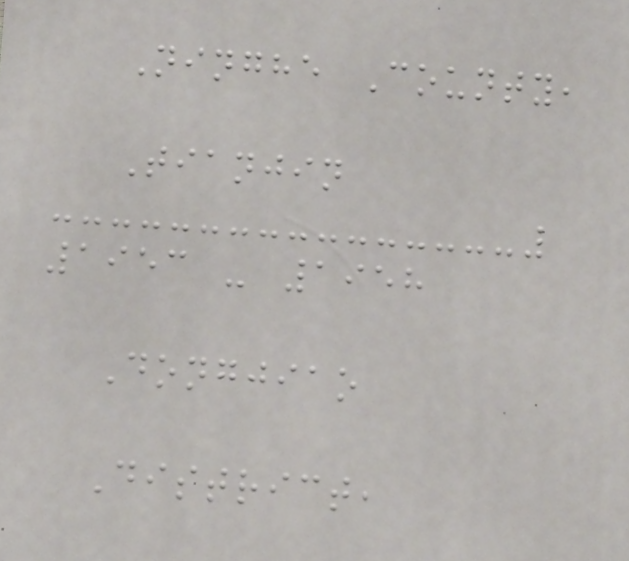Ninghe County,
Tianjin
1953 - 1958
Dongjiao
District,
